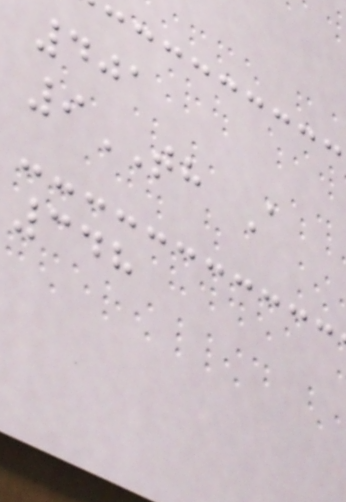401
9TH A
348
